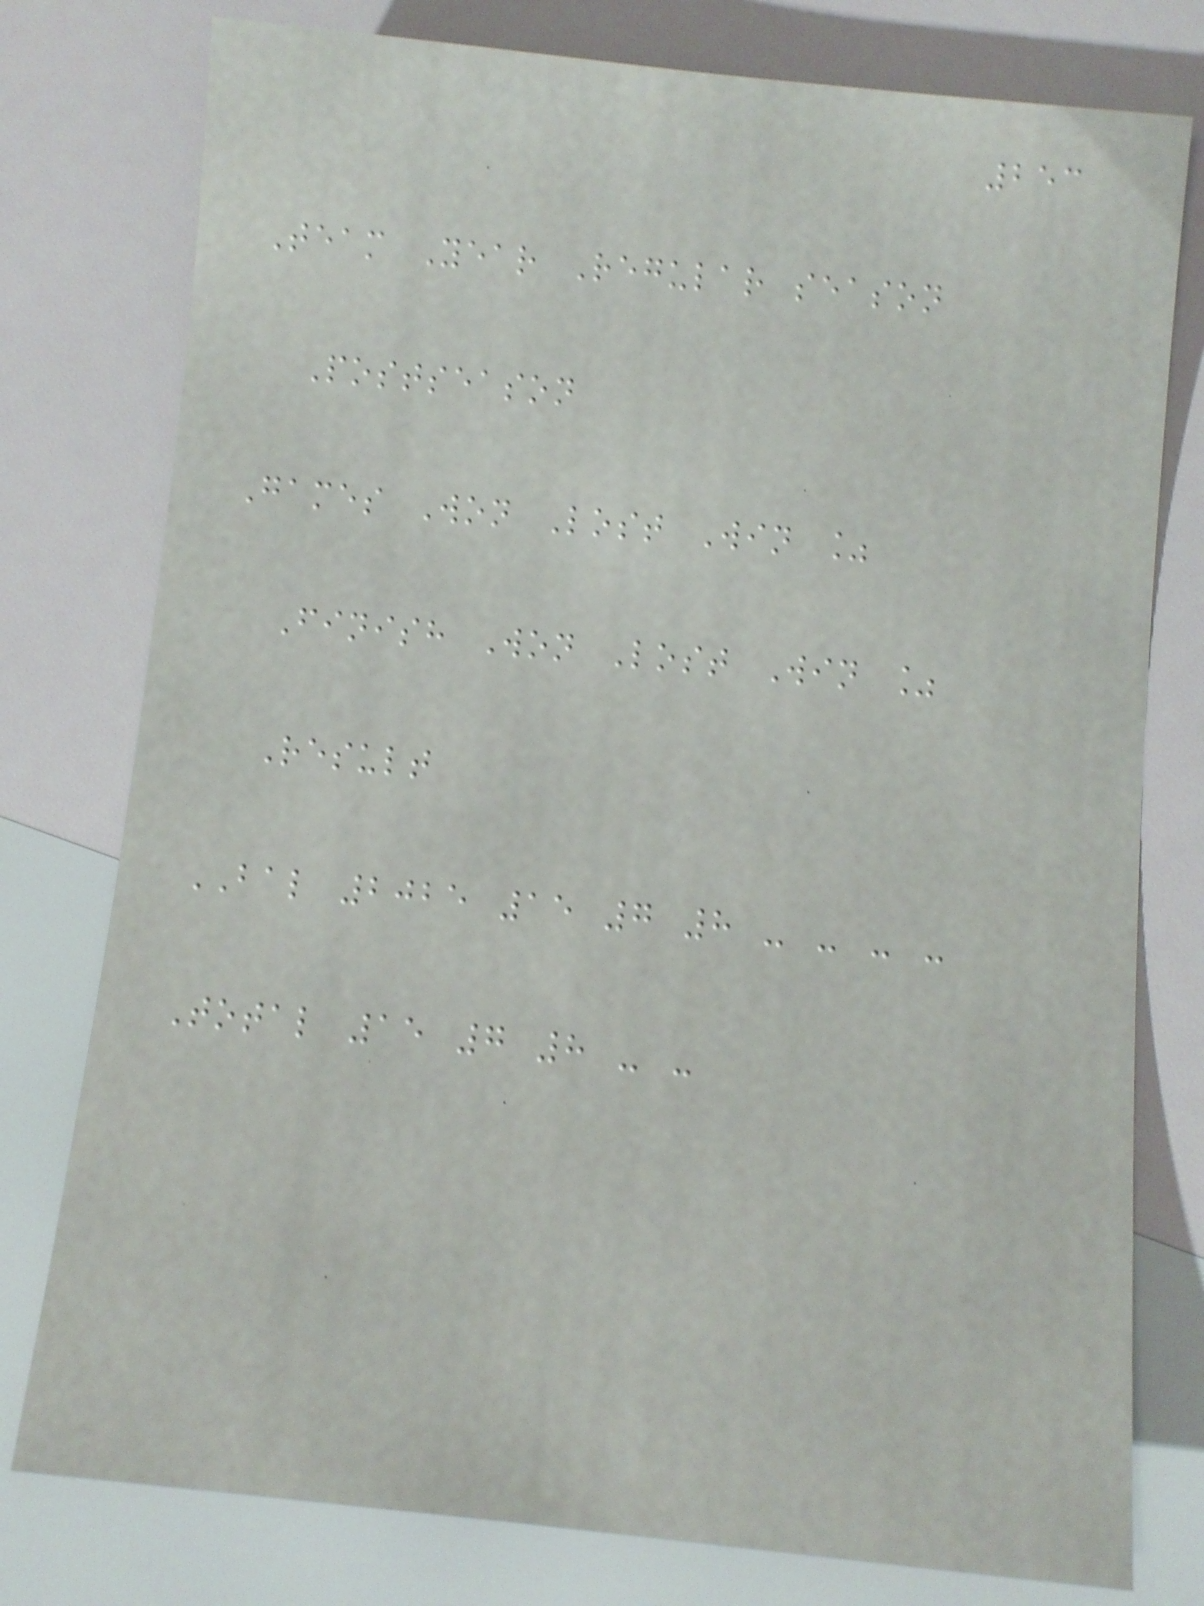253
Team Year Regular season
Postseason
Games Won Lost Win %
Finish Won Lost Win %
Result
BAL 2025 15 7 8 - - - -
Total 15 7 8 - -
